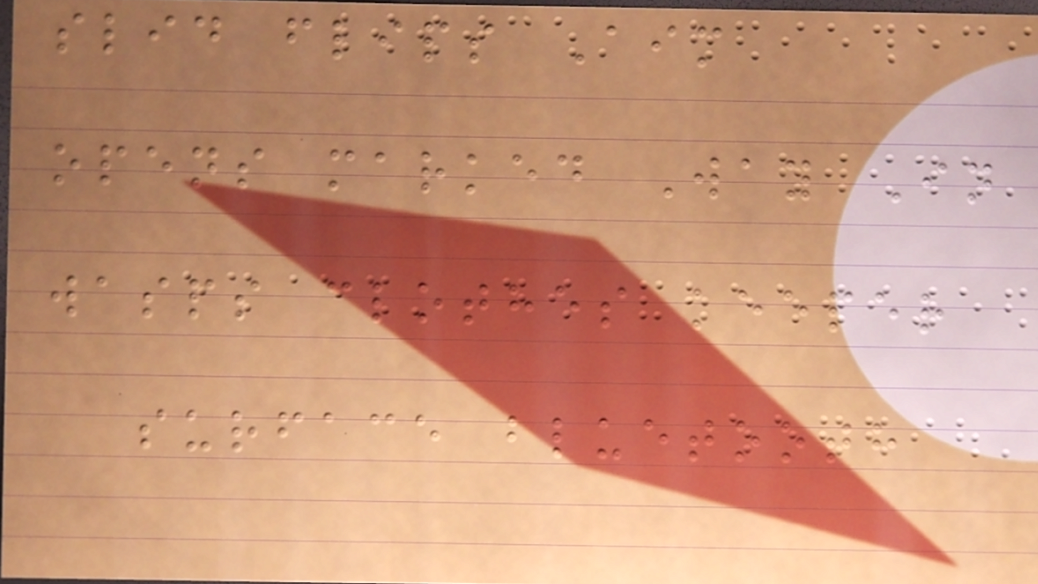slid flips Aim
opens marked Way In
wasps clothes keeper
surface bluetooth
